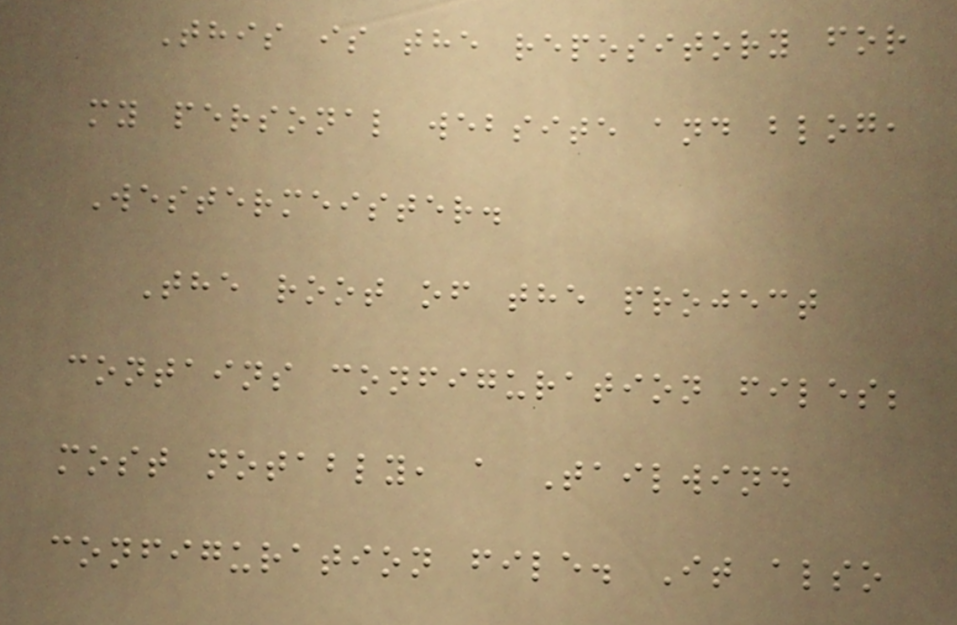This is the repository for
my personal website and blog,
Westermeister.
The root of the project
contains configuration files;
most notably, a Tailwind
configuration file. It also
